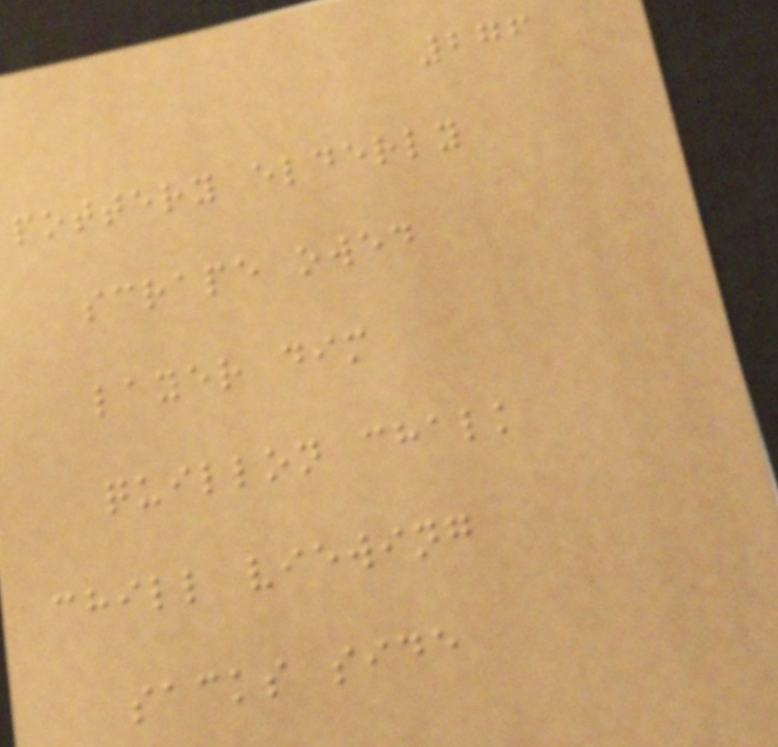276
pottery elderly
scrape owed
layer dim
quillon chalk
chill viewing
sacks side
